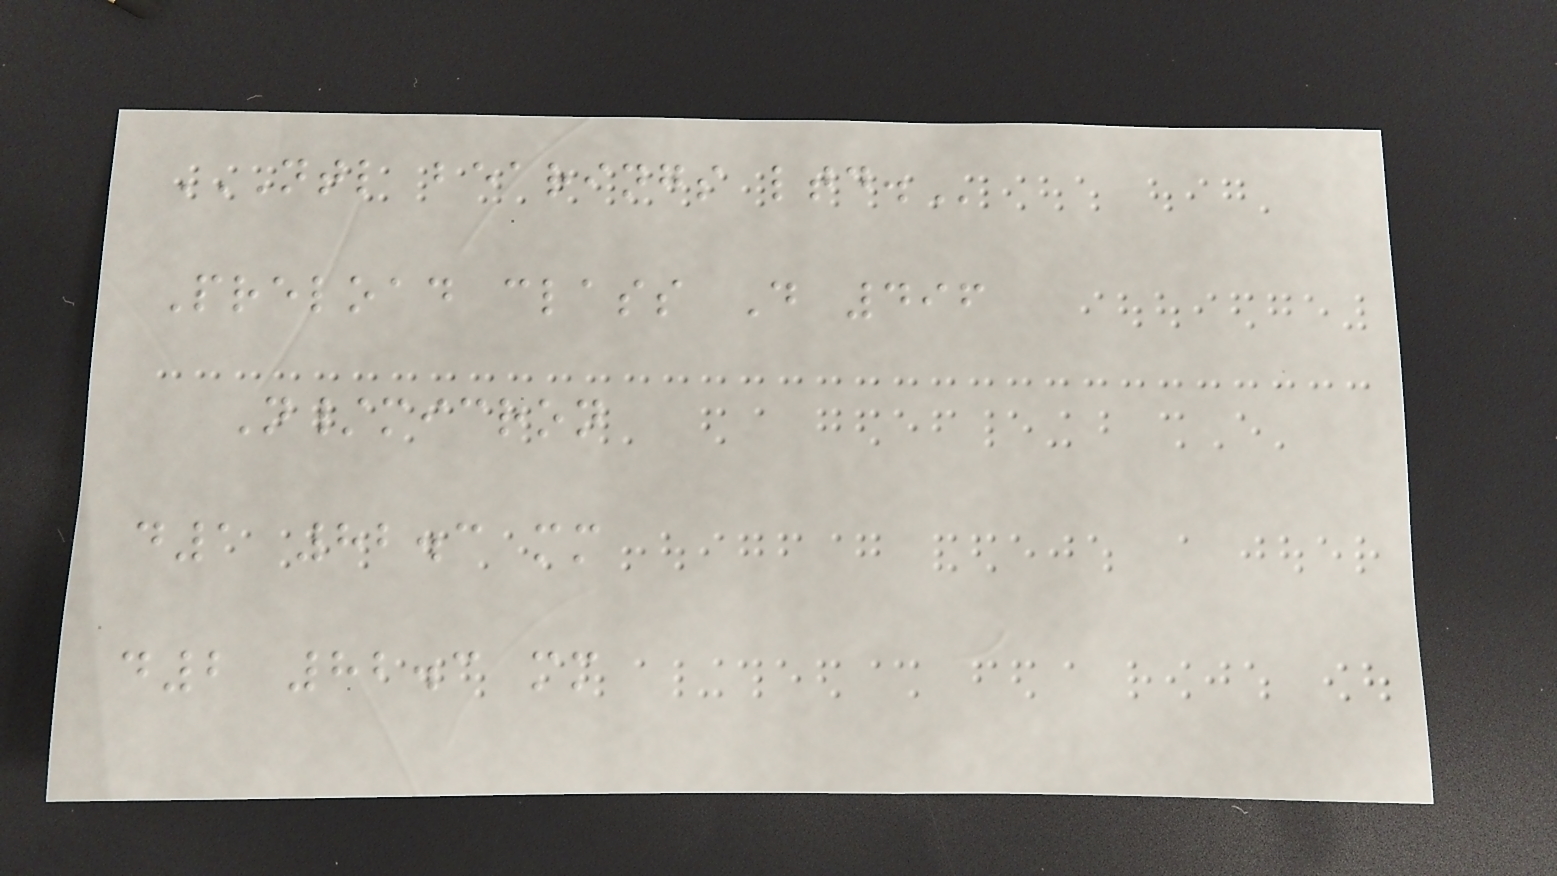NTL BEARINGS LTD.
Preload class D 496
N/micron
d1 82.3 mm
d2 82.3 mm
